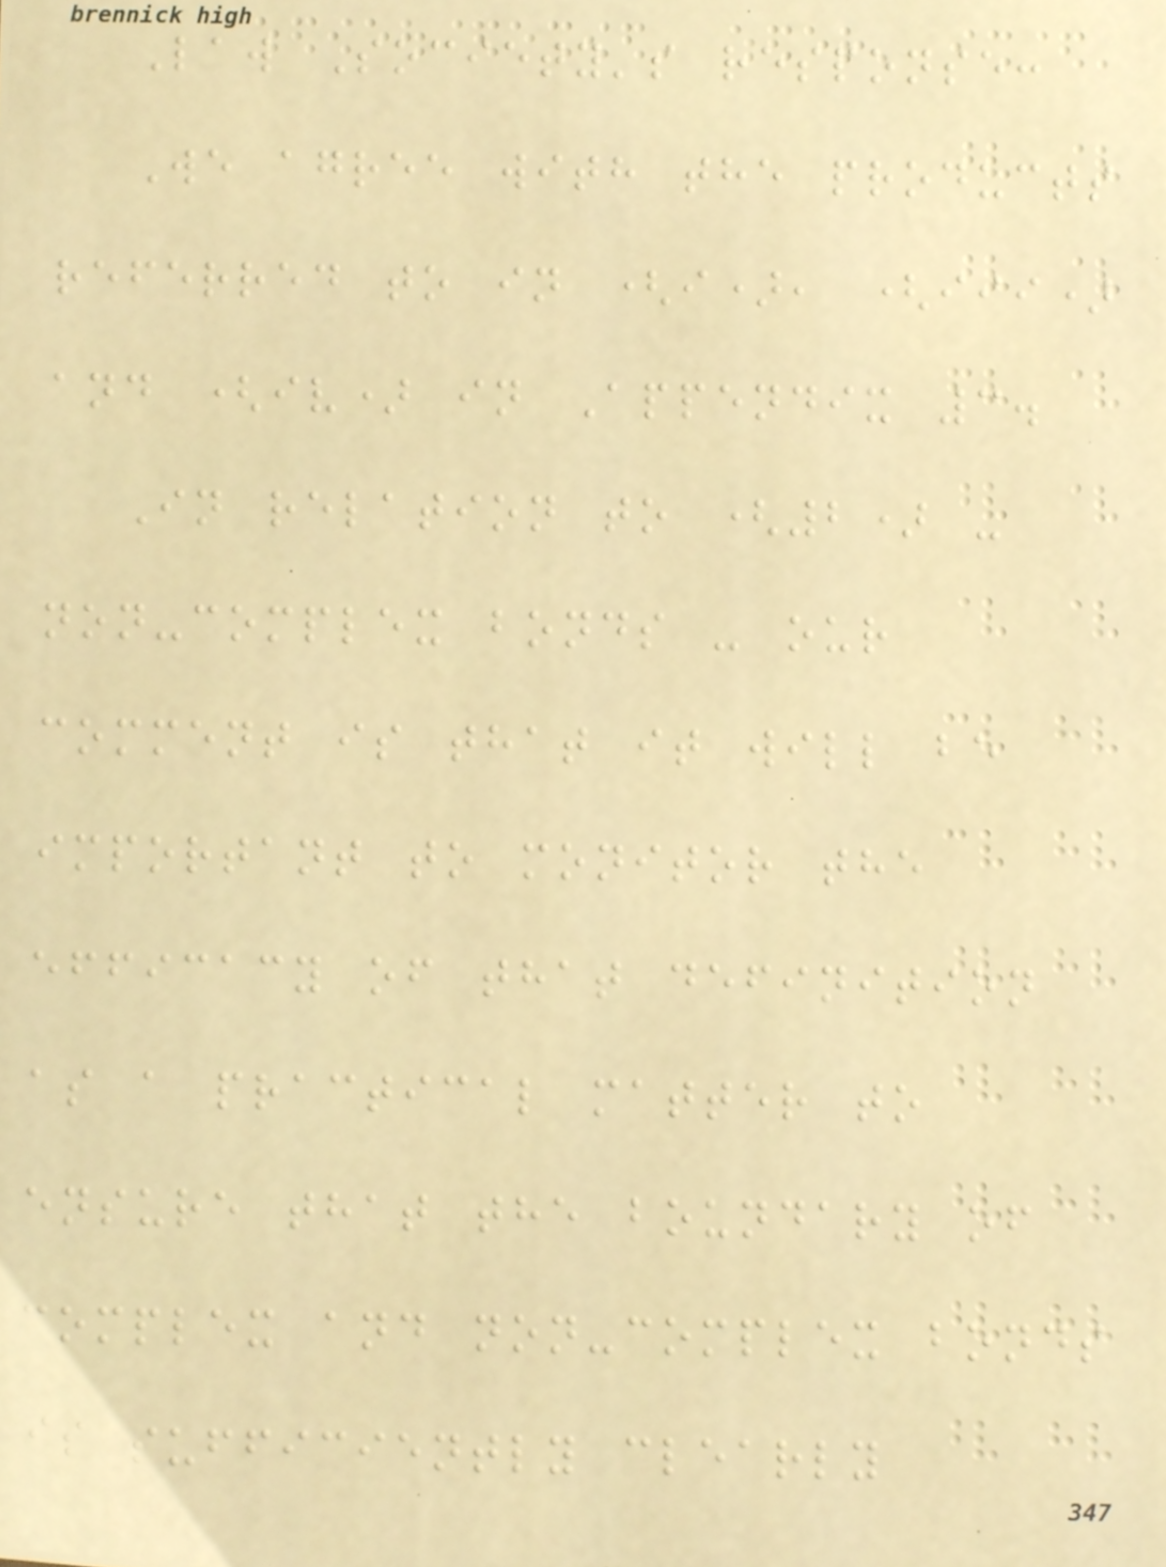Law Society's response:
We agree with the products
referred to in (i), (iii)
and (iv) in Appendix 3.
In relation to (2) -
non-complex bonds - our
comment is that it will be
important to monitor the
efficacy of that definition
as a practical matter to
ensure that the boundary of
complex and non-complex bonds
is sufficiently clearly
